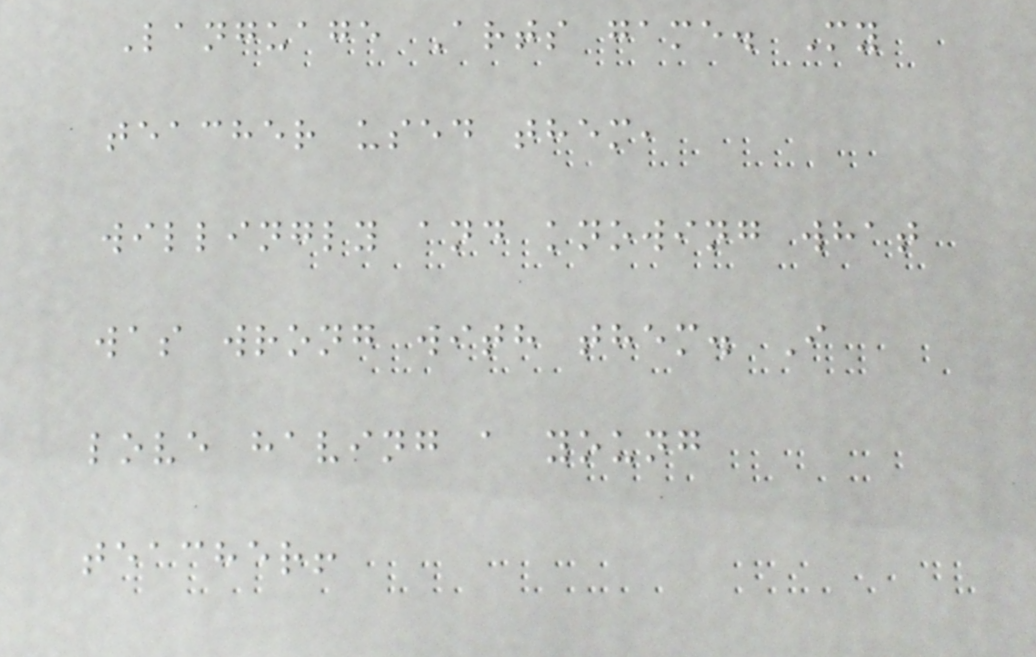Language Arts game. My
teacher used them,
willingly and knowing what
was wrong with them. I
love having a young
teacher!
